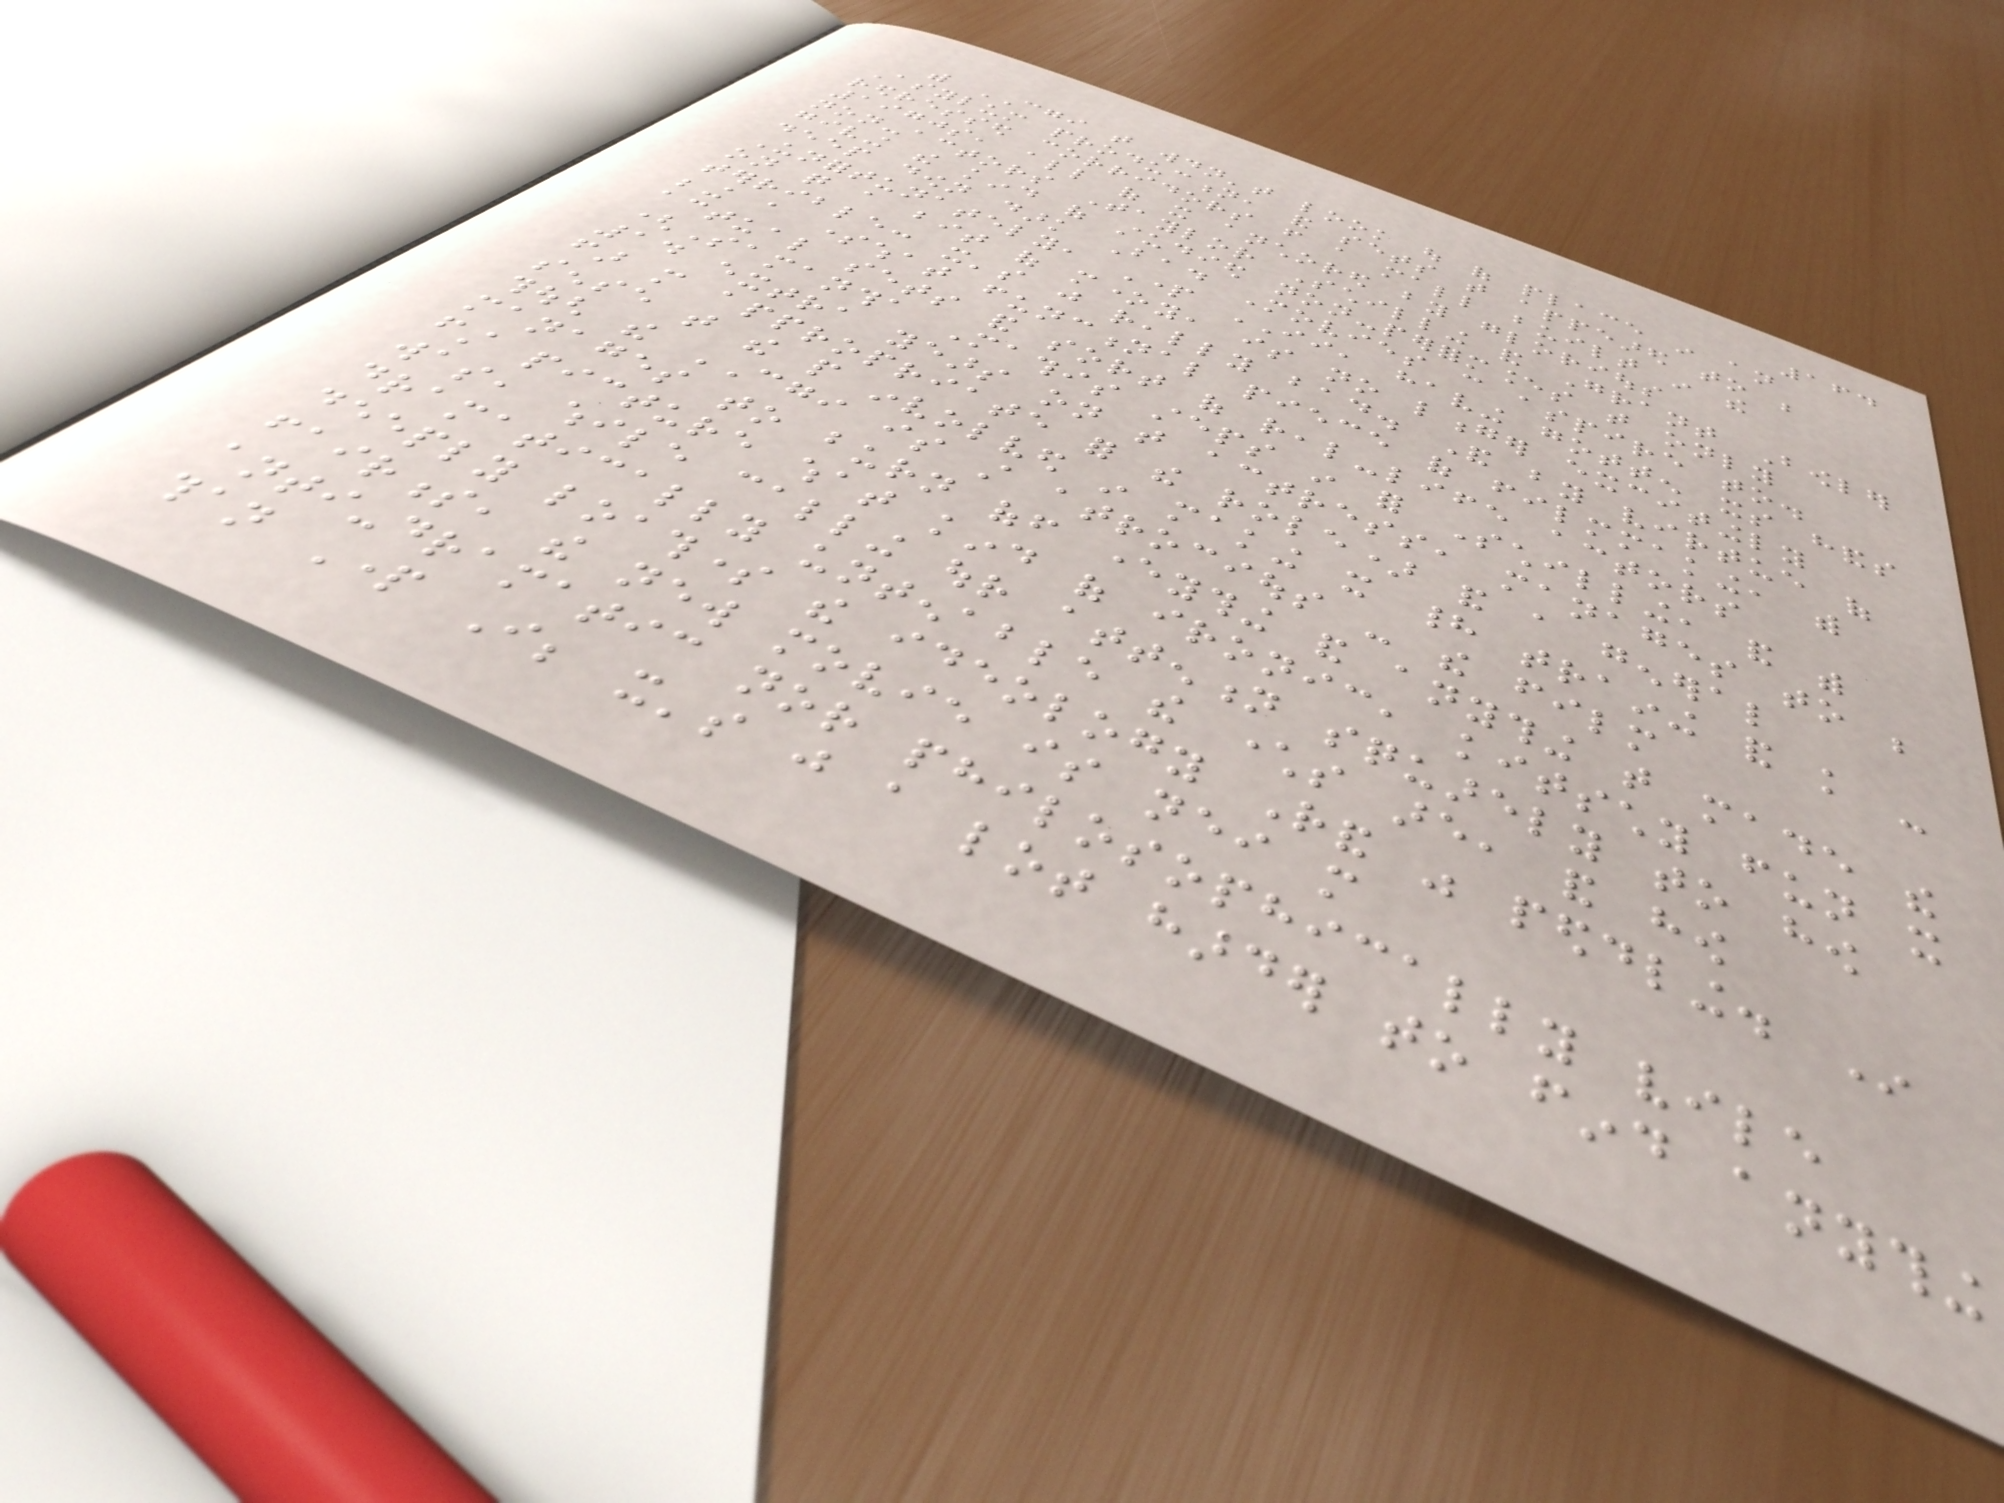164
with CGI that wouldn't look out of place in an
Asylum production, and sets that appeared to be
redressed corridors from a mall built in the
1970s, all of it anchored by glorious
non-actors Taylor Schilling and Grant Bowler
giving the kind of studied non-performances that only
deep down dark Bad Movies can aspire to.
Unfortunately, Part II, having gotten its hands
on quite a bit of money, is no longer excitingly
terrible: it's just really bad. And by virtue of
being a somewhat functional piece of filmmaking, with
actual sets and sort of real-life actors
(Samantha Mathis steps in for Schilling, and with
14 extra years on that actress, manages to be
far more appropriate for the role) and a general
sense that the people involved in making it had training and knowledge -
though the CGI is still atrocious - the film
manages to burn off everything and anything that made the
first picture what kind of ironic, kitschy fun it
was, while calling our attention squarely to how
dramatically untenable the characters are, and how
deeply loathsome the ideology Rand was peddling. In
fairness, the new movie is neither more
anti-dramatic nor philosophically vile
than Part I; it's just a lot harder to find anything
